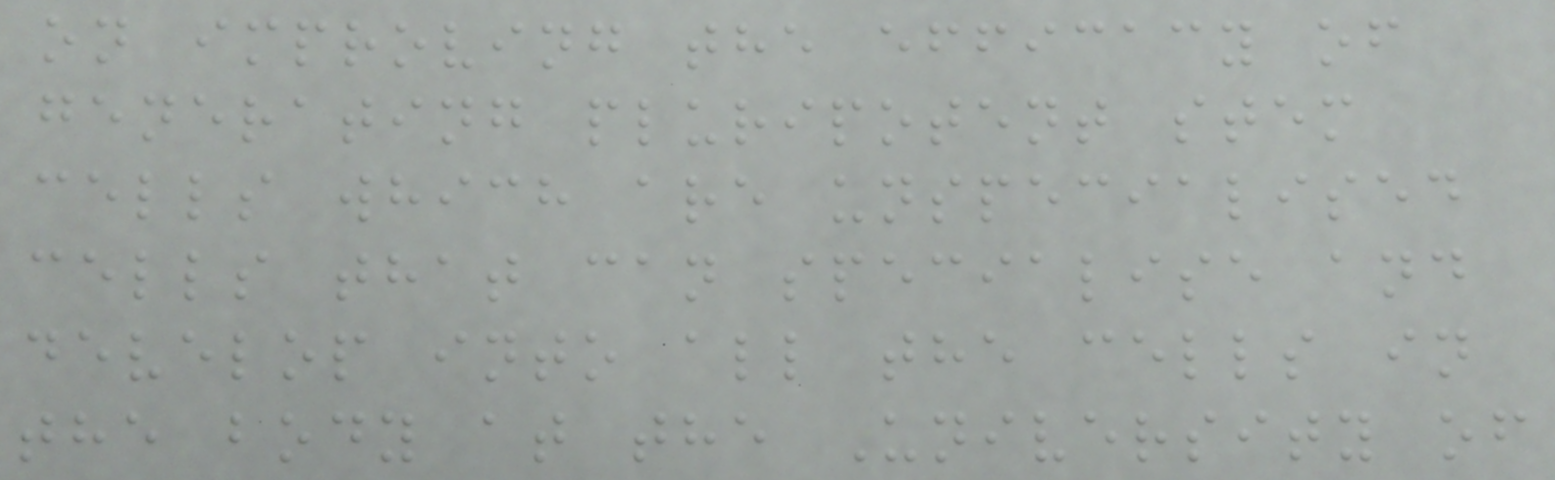on improving the efficacy of
generating pluripotent stem
cells which are unspecialised
cells that can specialise and
develop into all the cells in
the body at the University of
